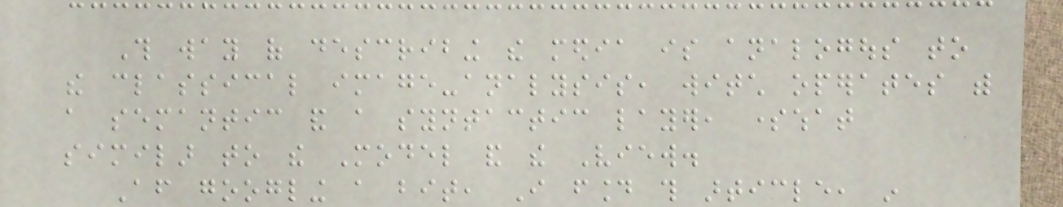This way of describing the media is analogous to
the classical image-analysis, witch operates with
a semantic and a syntactic layer, somewhat
similar to the Model and the View.
After googling a bit, I found this article, in
